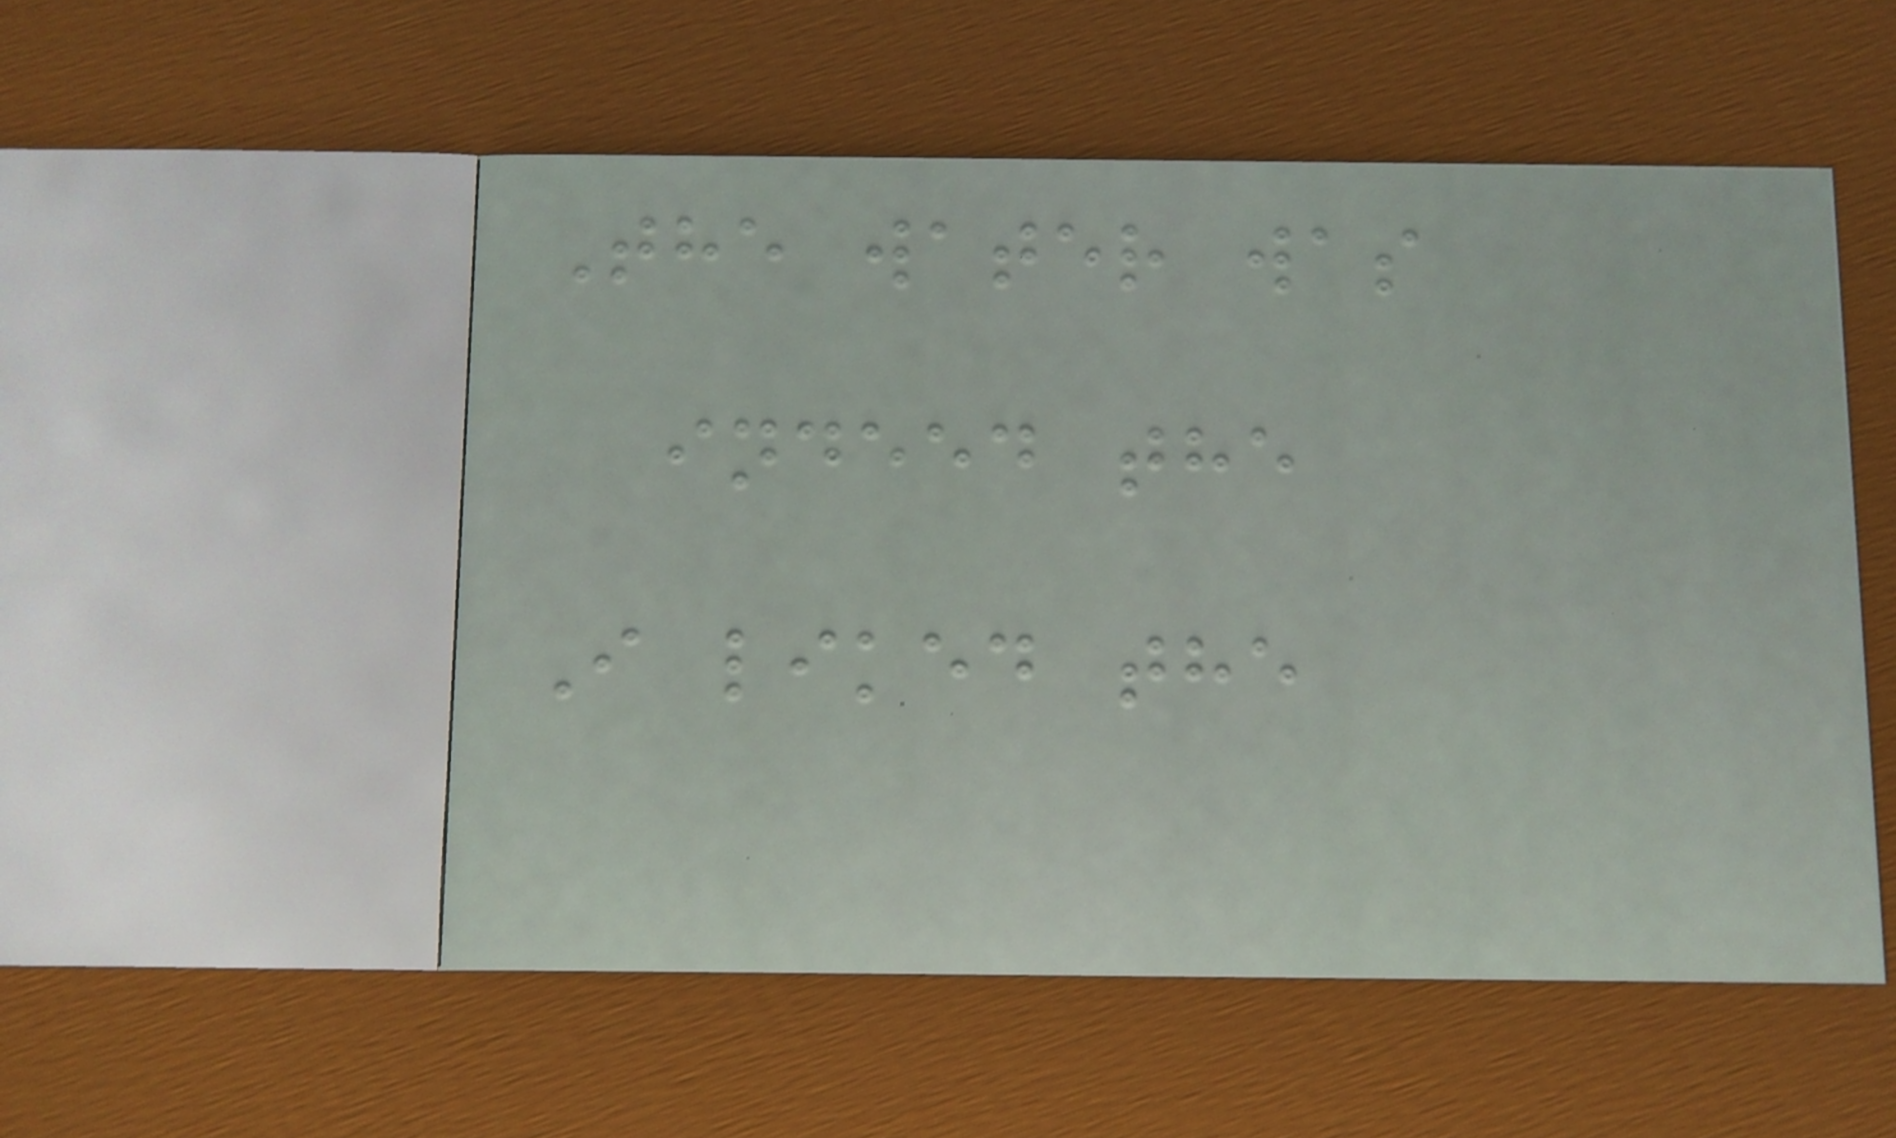The water was
indeed the
I liked the
